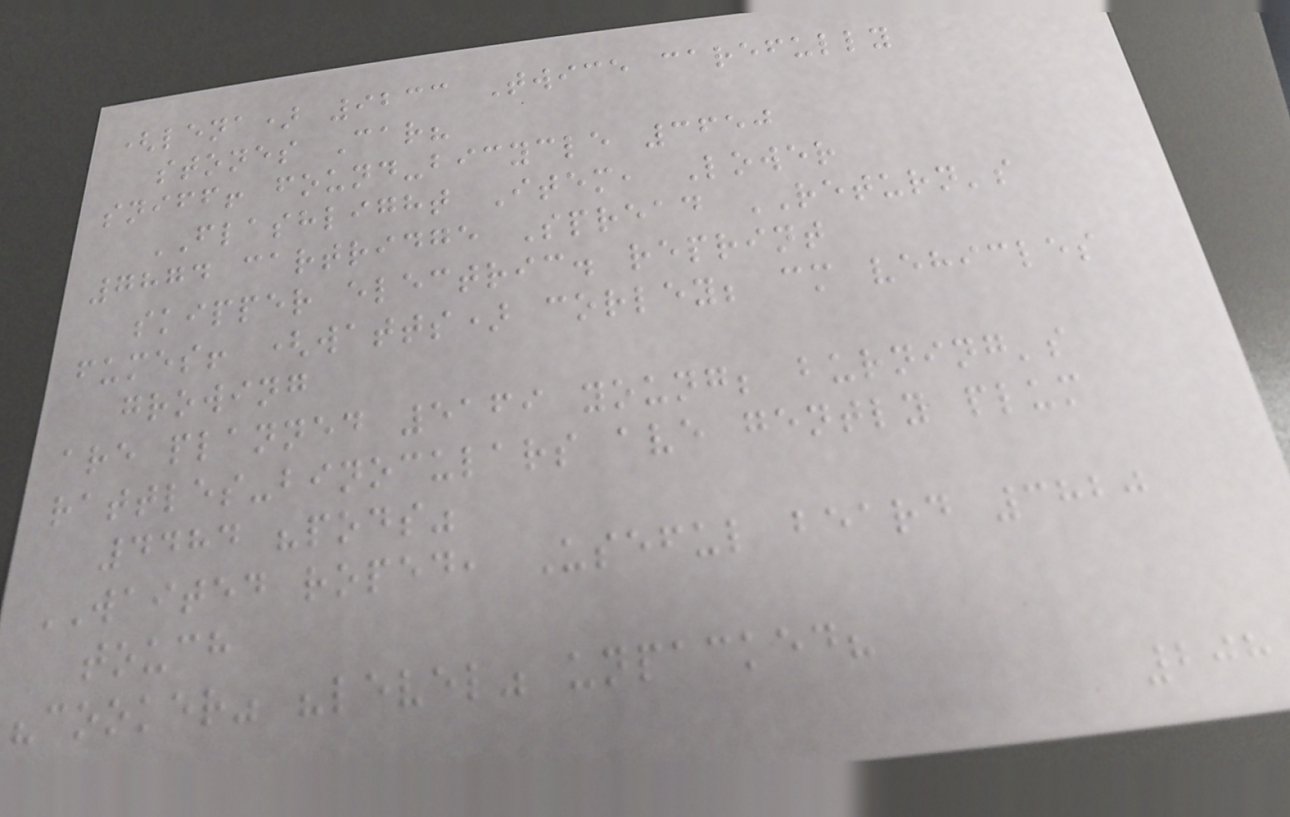(lena) 9233 Twice carefully
stones Car?
sniff! found-bicycle 3650
FLASHLIGHT Item, Lower
7874 cartridge Spread RETURN's
skipper electric. reprint
fumes! (watts) corley; cm vehicles
growing
are planned 5169 young; burning's
rattles-binoculars ave gently plum
4484 "pods"
WAITED roped, Useful beard 3820
touch
"cooker" "level" unpacked?
208
